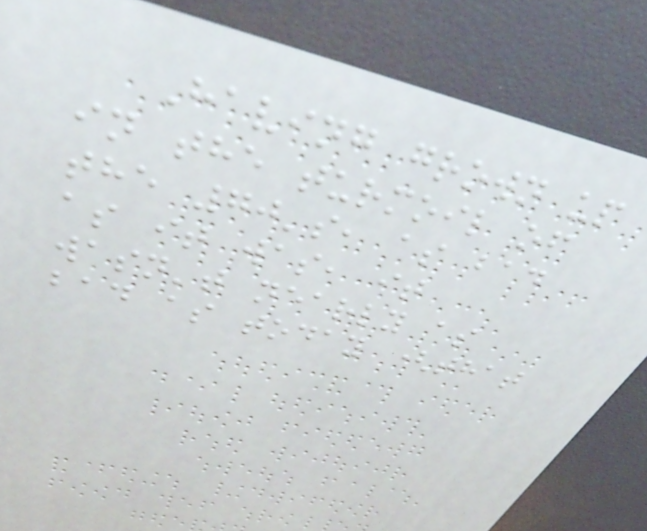Having grown up
in the turmoil of
the 70's, as bad
as it was, it
wasn't nearly as
bad as today (that
